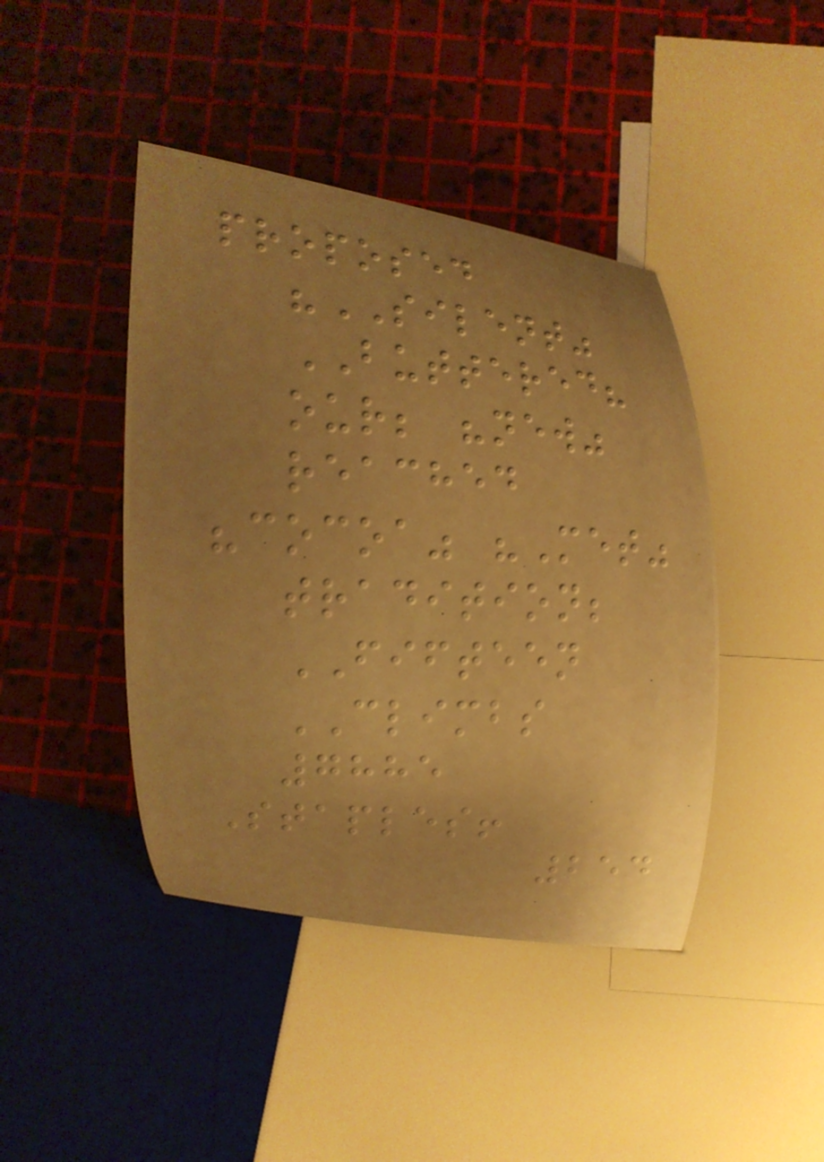proposed
"SILENT"
BUTTERED?
our; "new"
reached
"cocoa" "Met"
tradition;
FIFTEEN
CLIMBS
7885
Staples!
254
